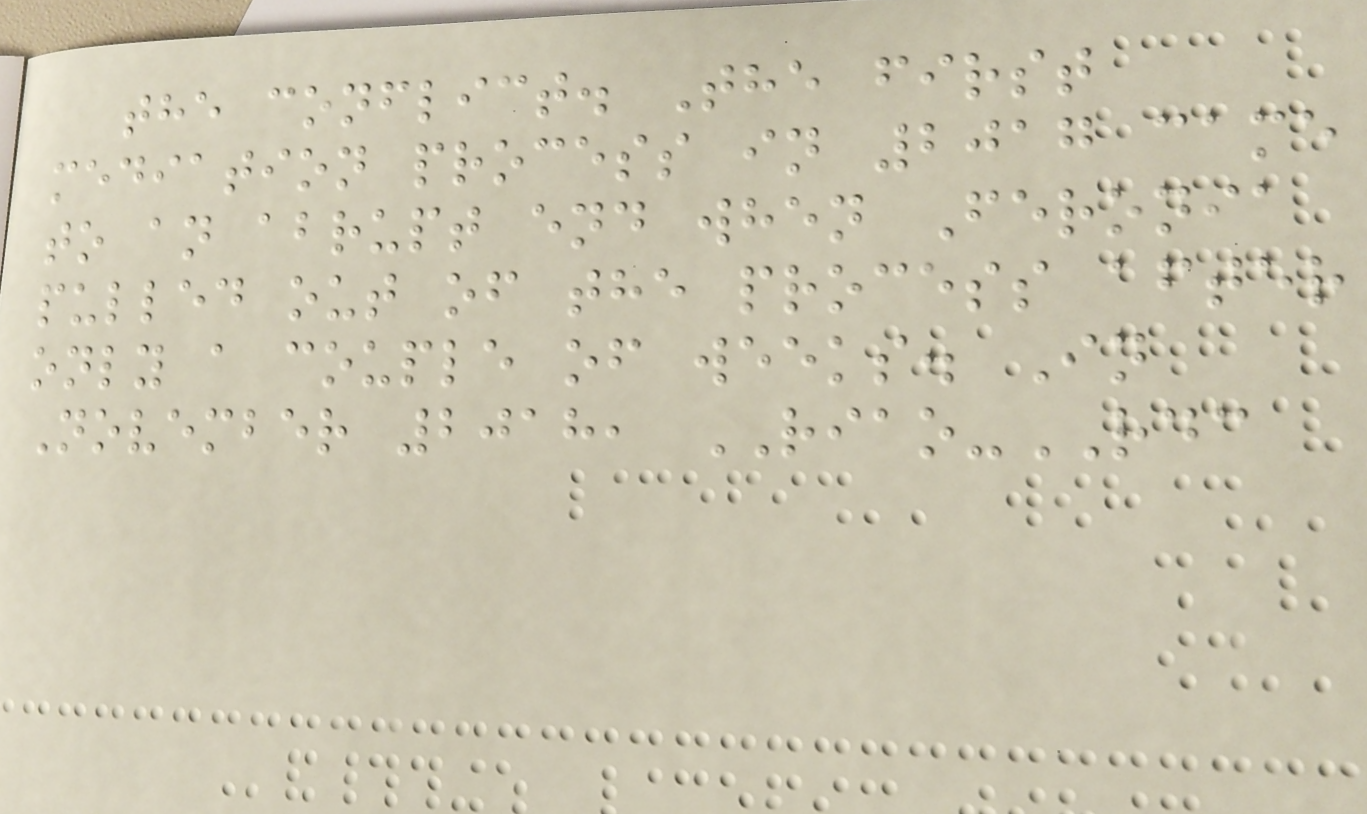the conflict. The first
mediation process in 2017 came
to an abrupt end when Feronia
pulled out of the process after
only a couple of weeks. In
November 2018, RIAO-RDC
